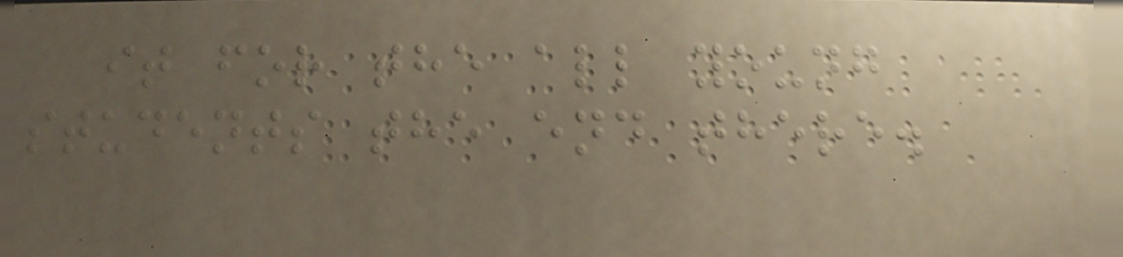it for the all young
students the end there.
